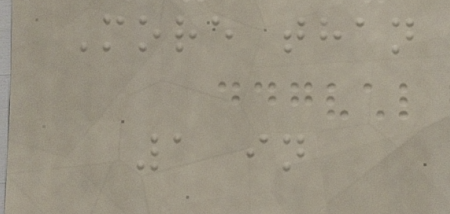More than
1 in
